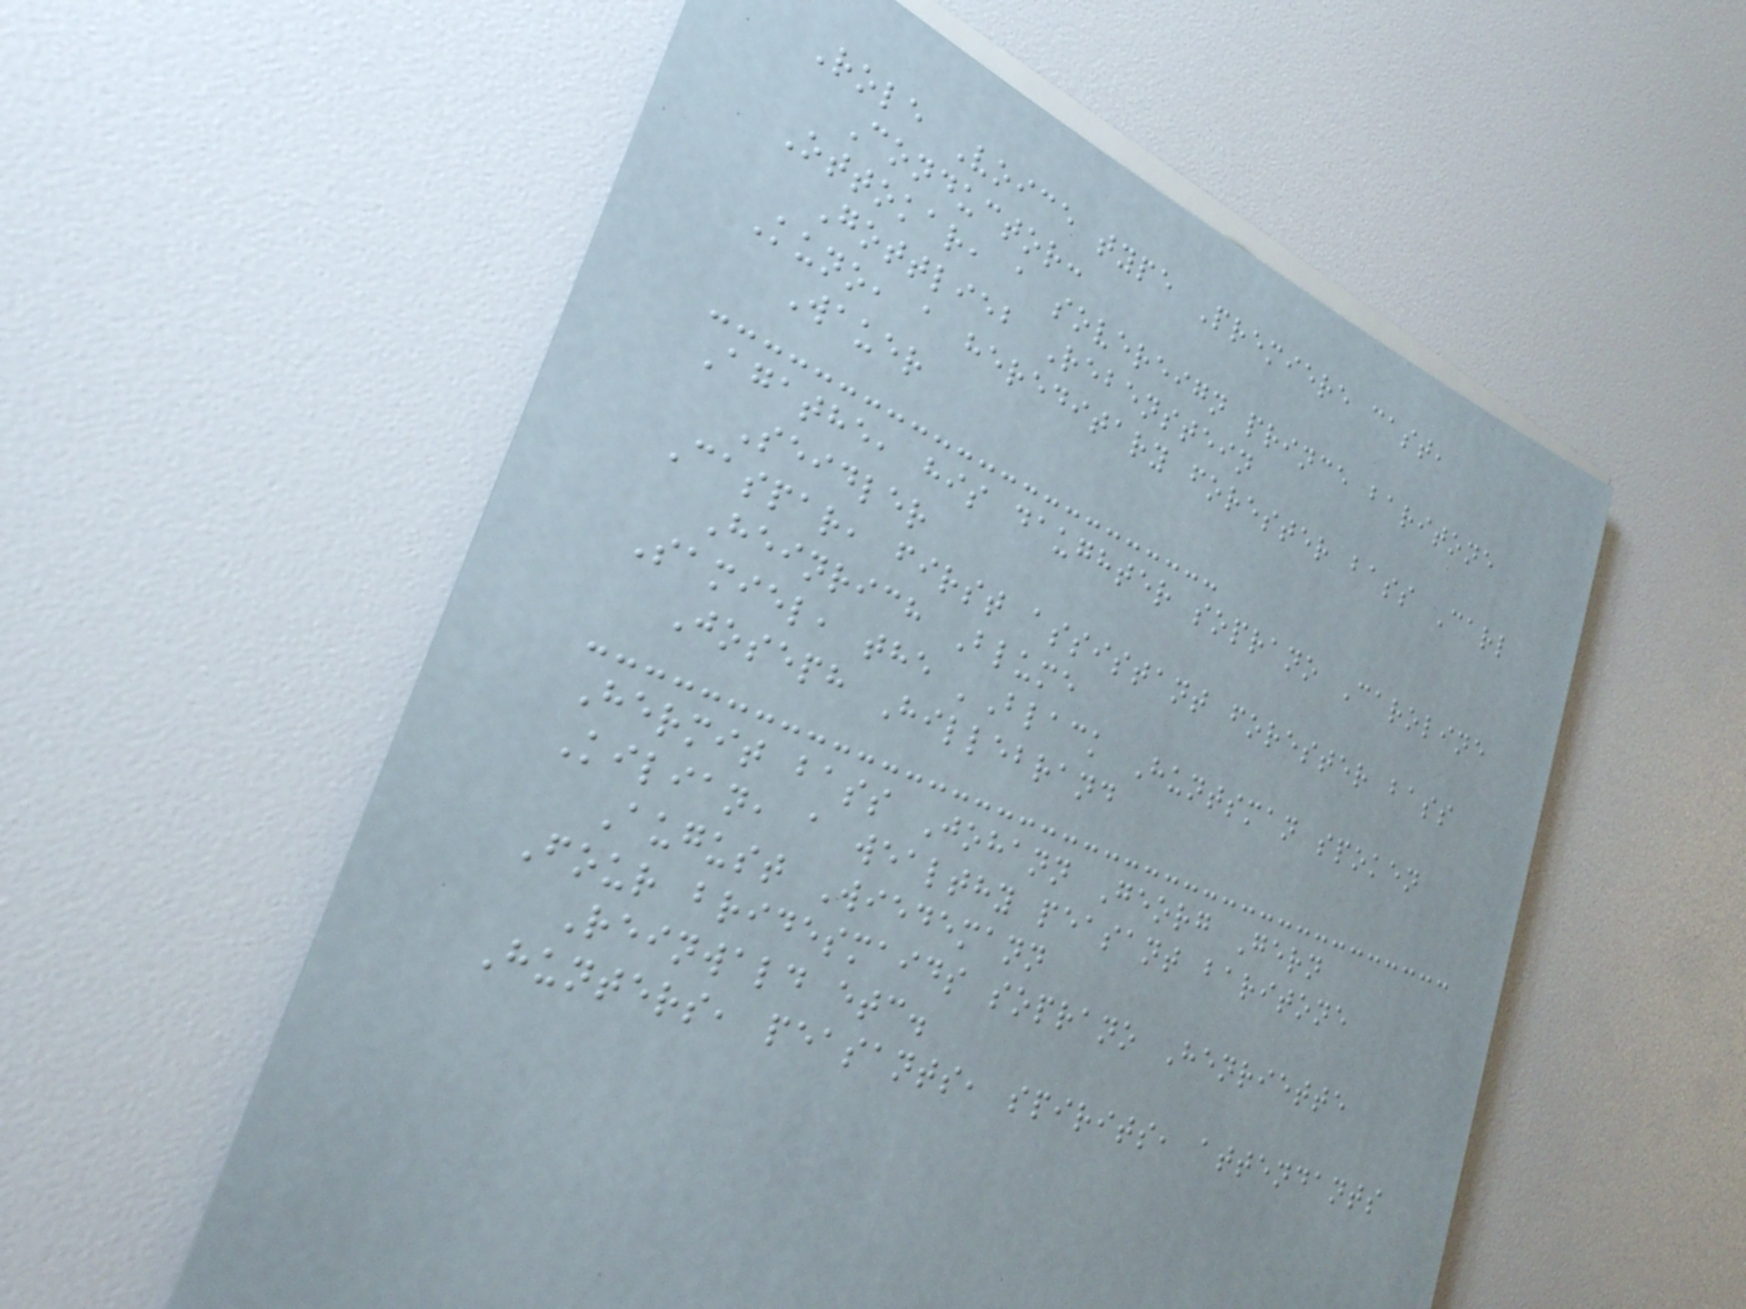Role Voice type Premiere cast,
Conductor:
Ottokar, a sovereign prince baritone
Gottlieb Rebenstein
Kuno, a hereditary forester bass Carl
Wauer
Agathe, his daughter soprano Caroline
Seidler
Caspar, first assistant forester bass
Heinrich Blume
Samiel, the 'Black Huntsman spoken
Joseph Hillebrand
Hermit bass Johann Georg Gern
Kilian, a wealthy peasant baritone
August Wiedemann
Four bridesmaids soprano Henriette
Reinwald etc.
Hunters, peasants, spirits, attendants
